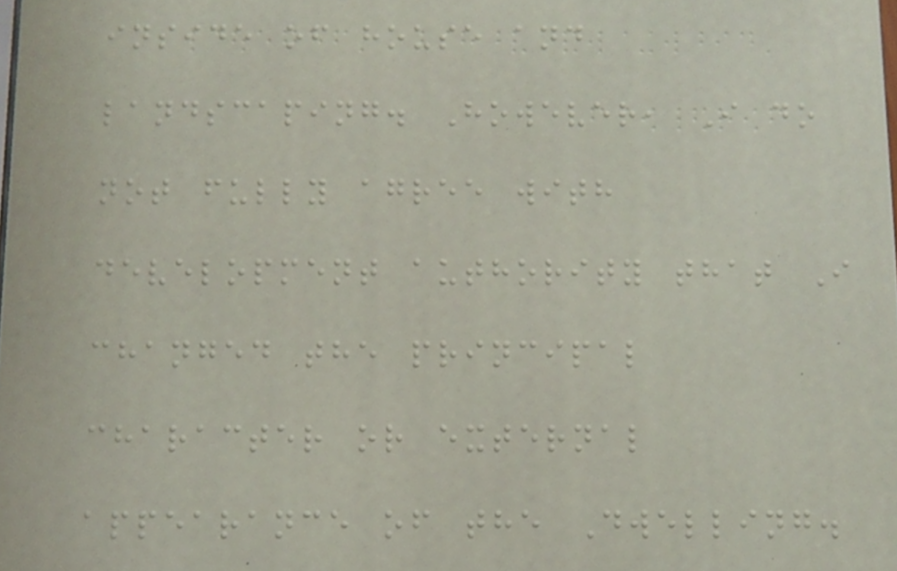inside of house and
landscaping. However, I do
not fully agree with
development authority that I
changed the principal
character or external
appearance of the Dwelling.
